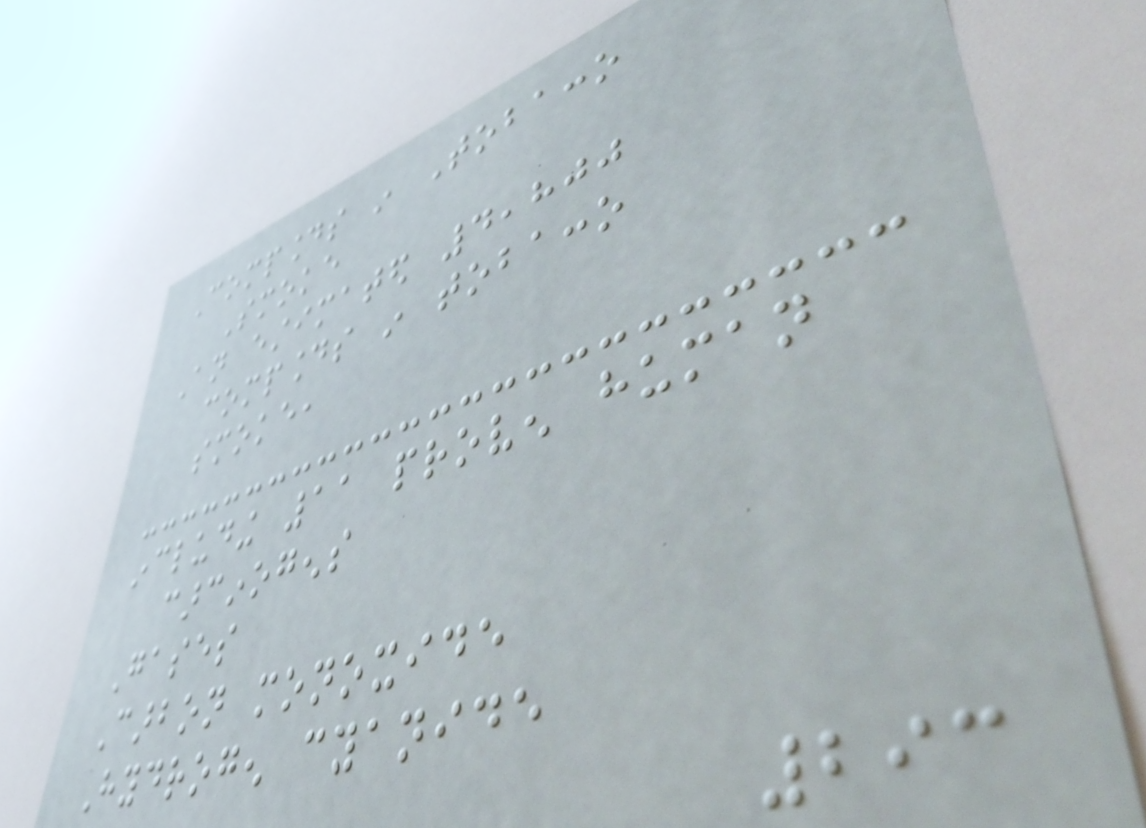Compounds in Tobacco
Smoke
An estimated 4,800
compounds in tobacco
smoke,
including 11 proven human
carcinogens
Gases
Carbon monoxide
Hydrogen cyanide
293
